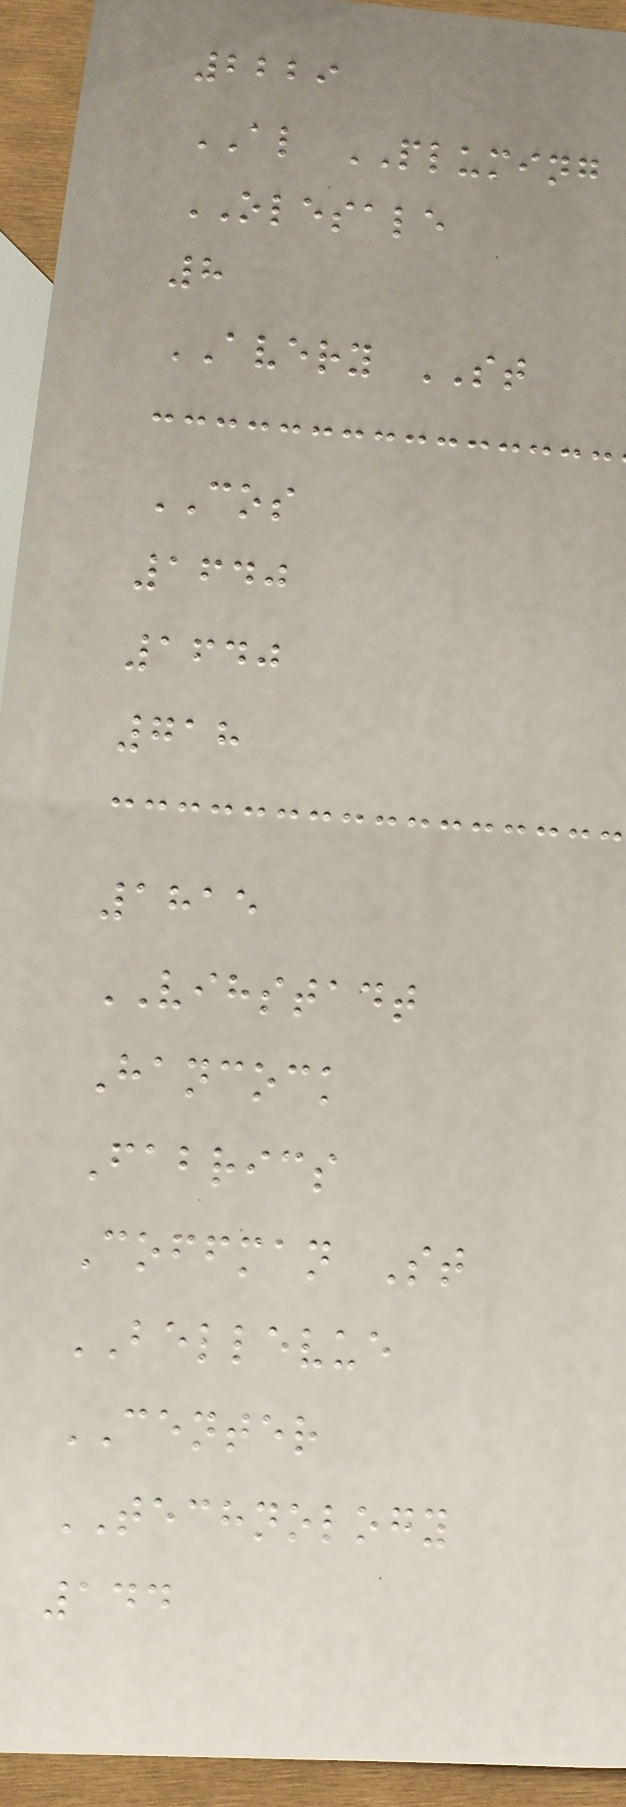2229
AL PLUMING
OLESALE
8
AVERY ST
COS
1640
1640
718
1815
VIHSTADT
Hancock
Fabrics
Coffman St
BELLEVUE
CENTER
TECHNOLOGY
144
